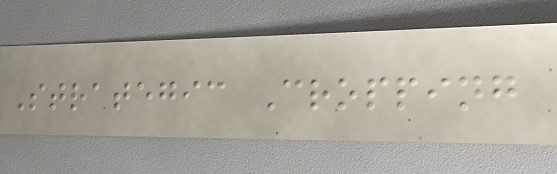Strategic Cropping
